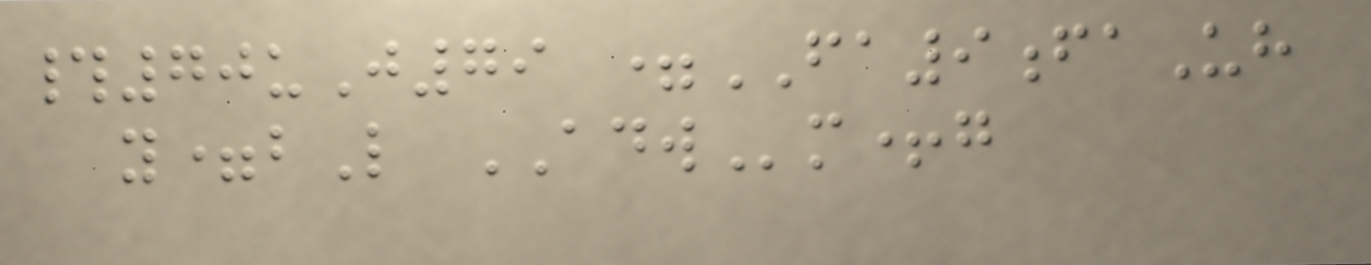#70uJ79 =FA9faUh
y=bL ADWm+g
